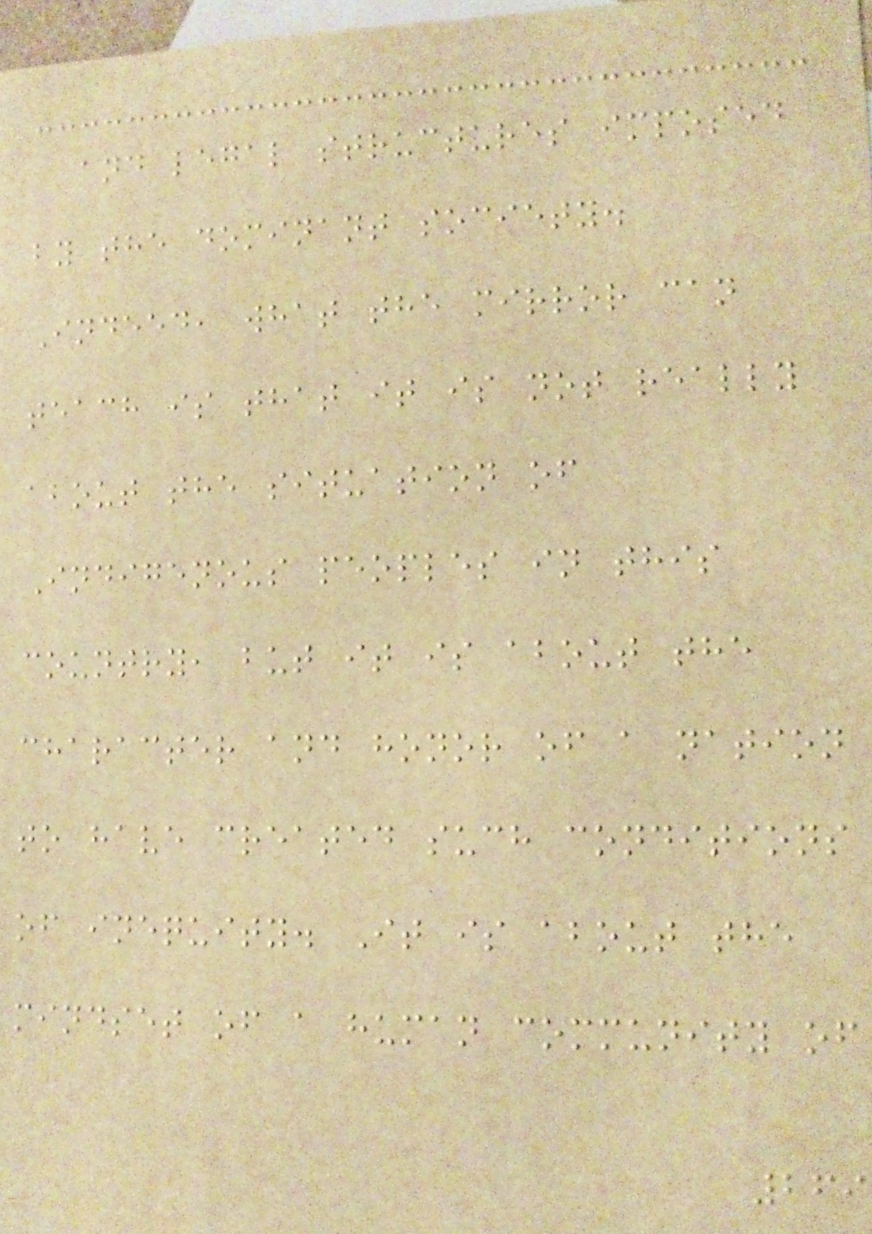and legal structures imposed
by the dominant society.
Indeed, what the mirror can
teach is that it is not really
about the situation of
Indigenous peoples in this
country, but it is about the
character and honor of a nation
to have created such conditions
of inequity. It is about the
mindset of a human community of
269
